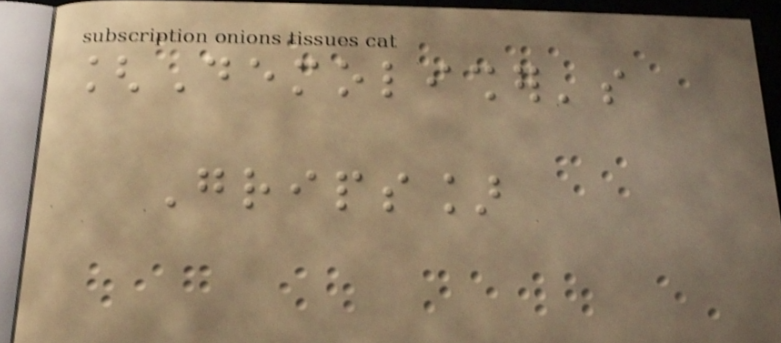[Demolisher's
Grips]
